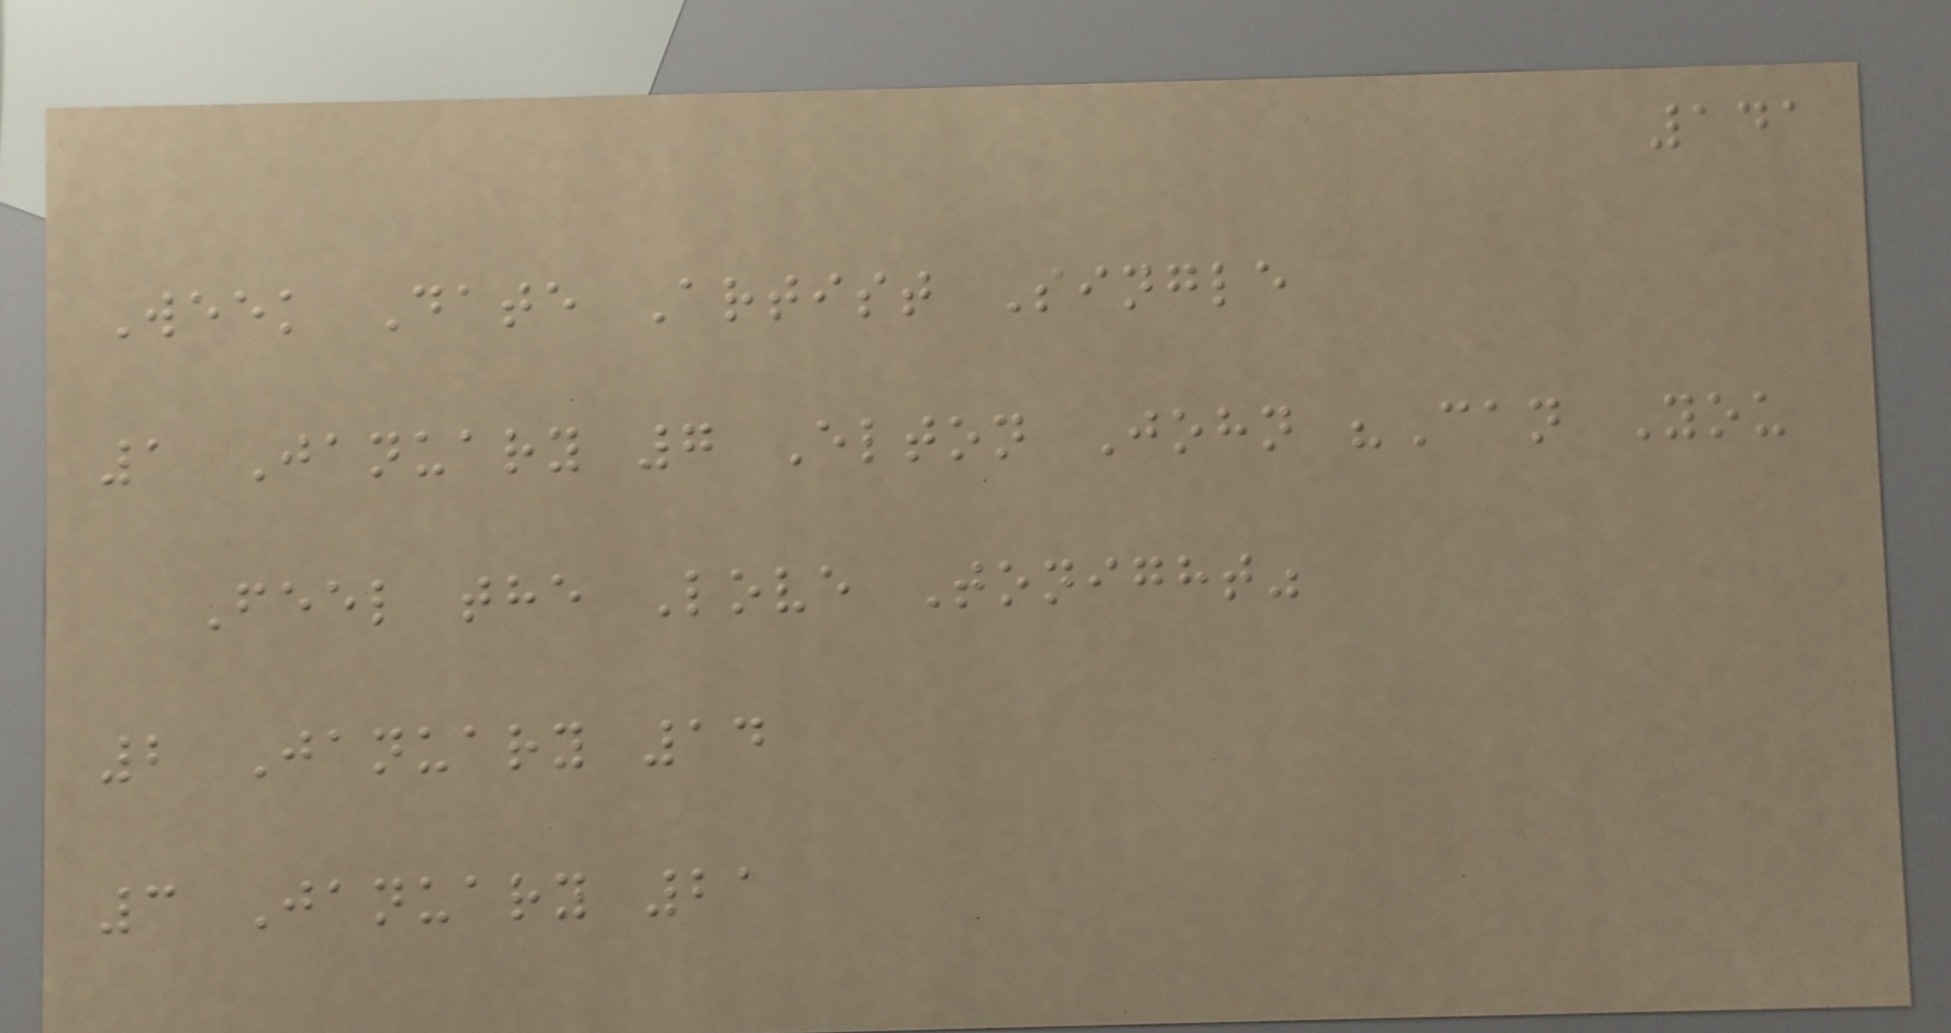141
Week Date Artist Single
1 January 7 Elton John "Can You
Feel the Love Tonight"
2 January 14
3 January 21
